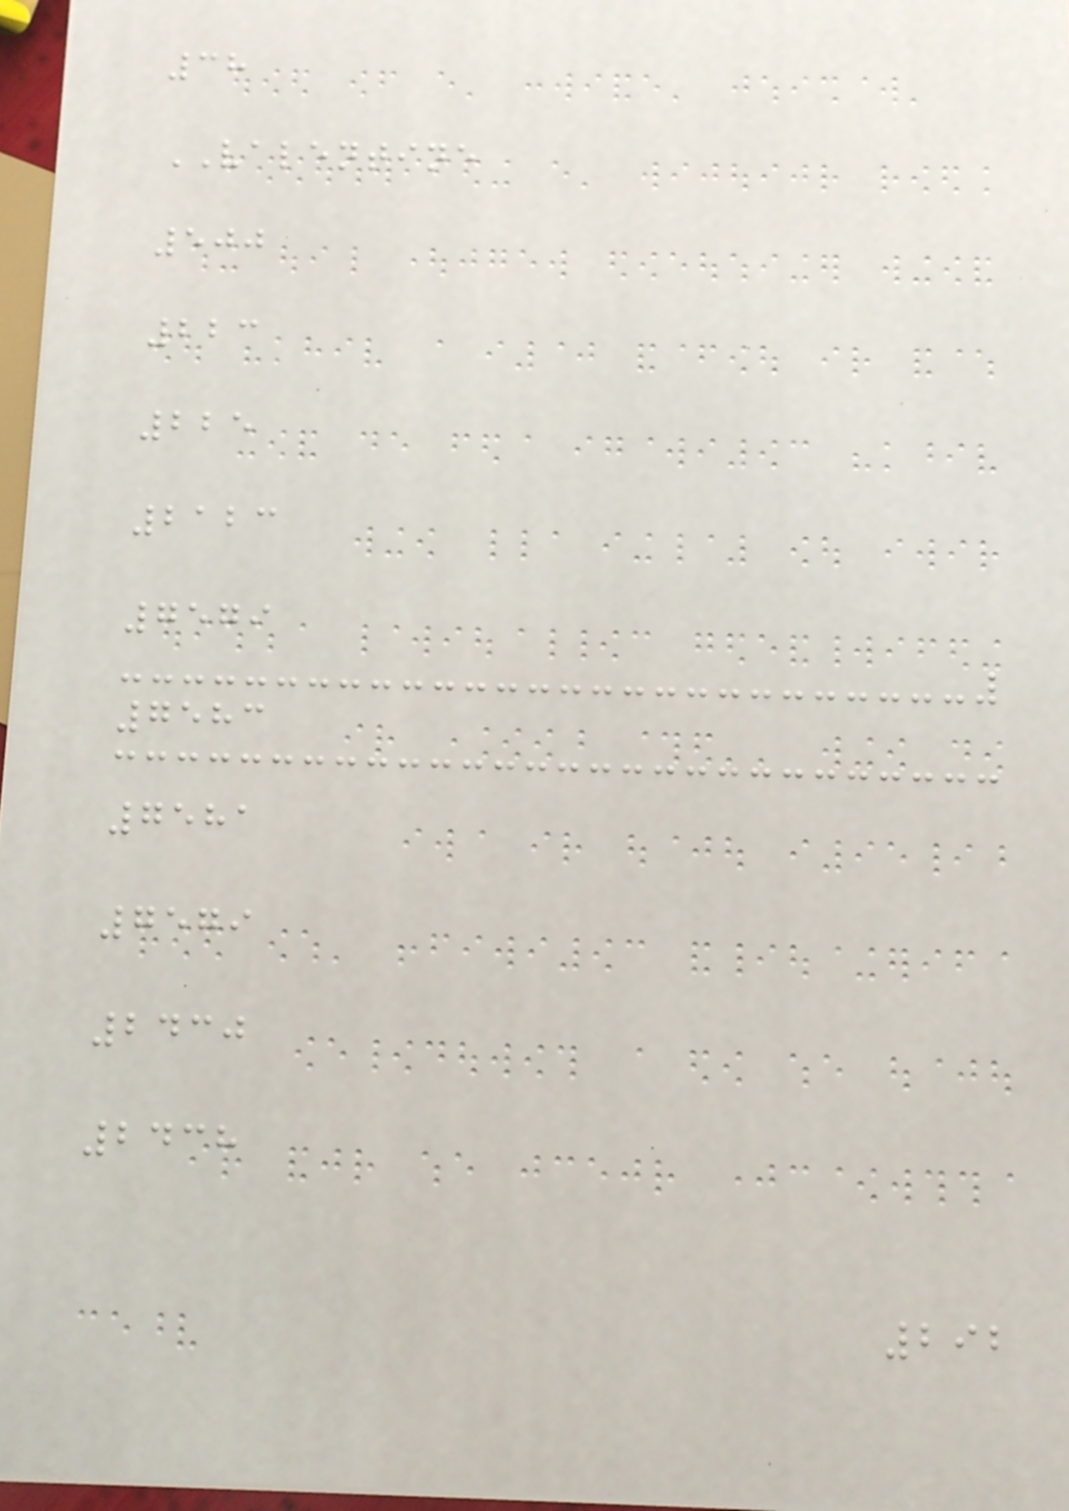38
VALENTINE
500
223
225
2123
7579
7583
7581
7579
2430
2438
292
